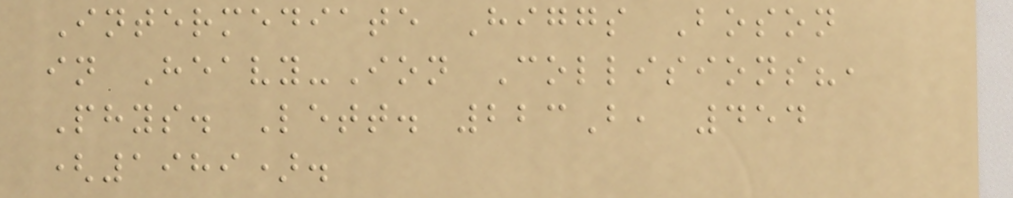Intermediate Higgs Boson
in Heavy-Ion Collisions?,
Phys. Lett. 223B, 454
(1989).
